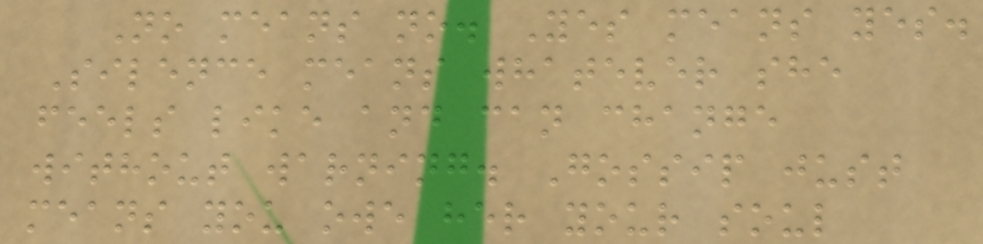No means no. Yes means yes.
Silence means whatever she
feels like and can change
without warning. Gossip just
means you owe her your soul
